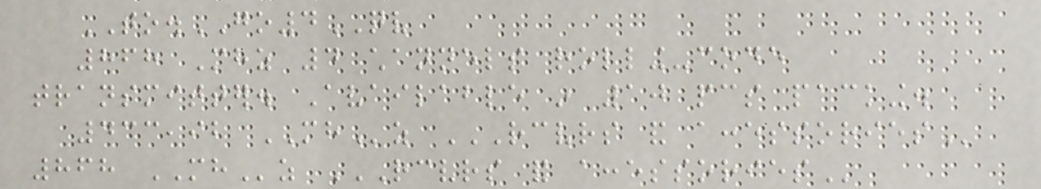TO.GO4QV
868 Mhz 4 channels rolling-code
transmitter. Available in 10 pcs packing.
433,92 MHz RECEIVERS AND ACCESSORIES
868 MHz RECEIVERS AND ACCESSORIES
